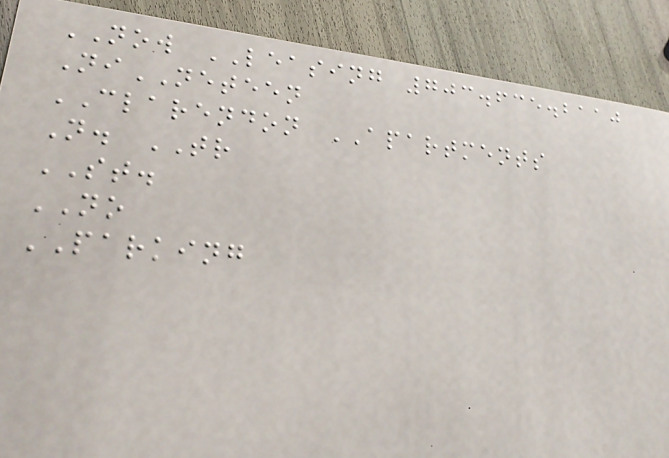NOW LEASING 703.635.2110
NiNETEEN
CLARENDON APARTMENTS
N. TR
ST.
NO
PARKING
